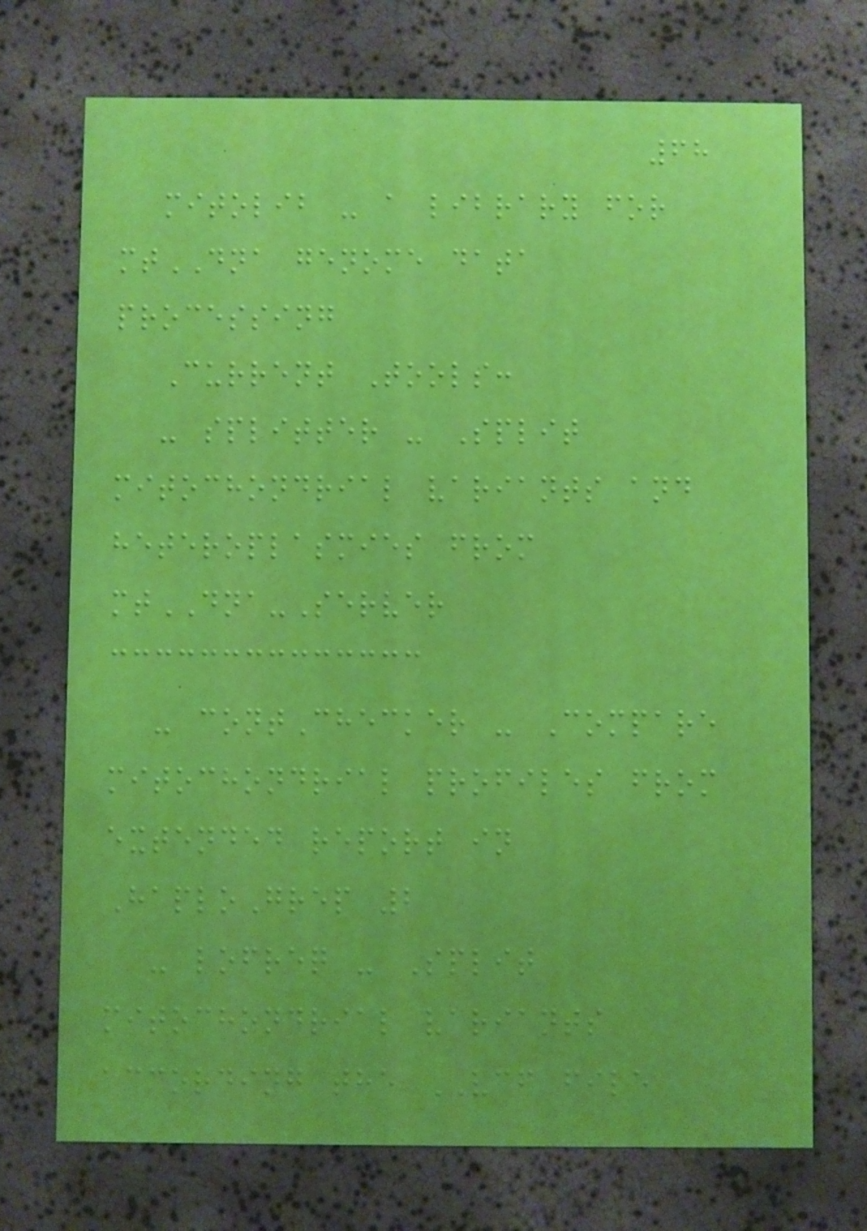68
mitolib - a library for
mtDNA genome data
processing
Current Tools:
- splitter - Split
mitochondrial variants and
heteroplasmies from
mtDNA-Server
- contChecker - Compare
mitochondrial profiles from
extended report in
HaploGrep 2
- lofreq - Split
mitochondrial variants
according the VCF file
